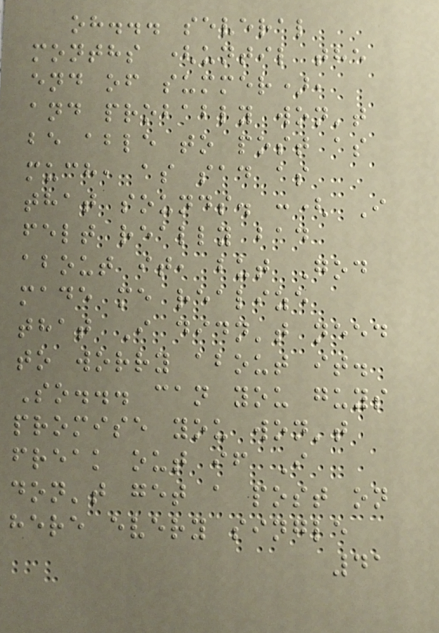oh... several
months (until the
end of summer),
and probably won't
be able to post as
much, as sad as
that sounds. :( I
felt really bad
about it, but God
made me realize
that I didn't need
to worry about it.
So... can you guys
promise you won't
freak out if I
don't get a post on
here every single
41
